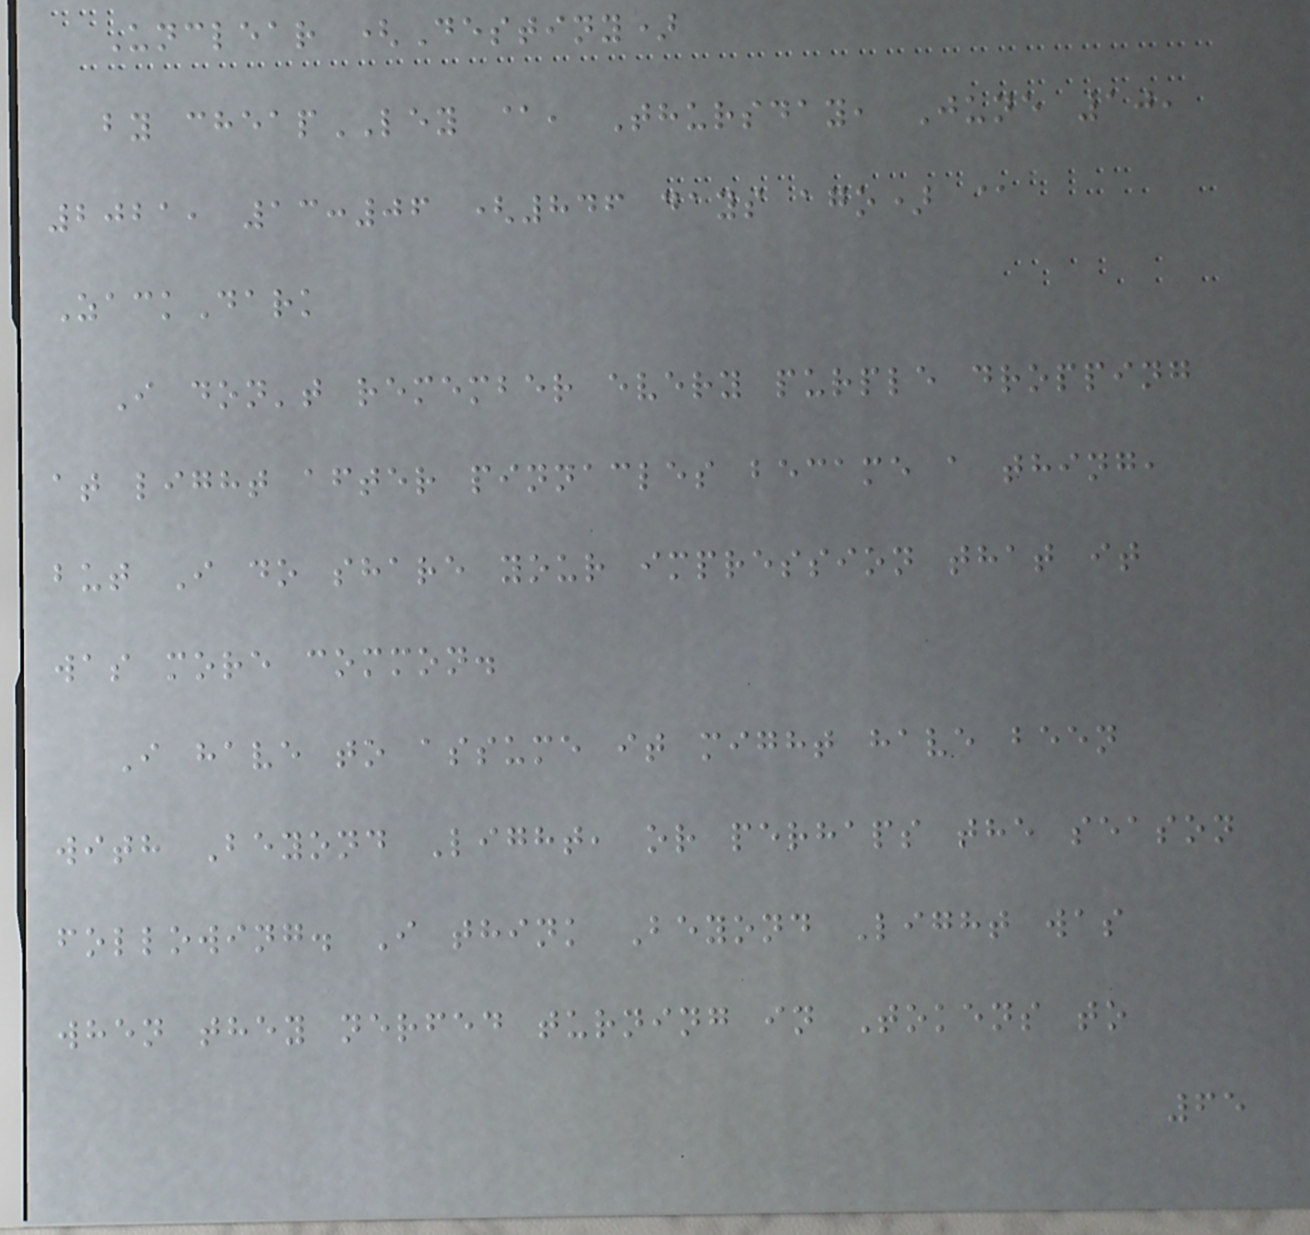Unclear (Destiny)
by cheapLEY @, Thursday, June 10,
2021, 13:06 (846 days ago) @
ZackDark
I don't remember every purple dropping
at light after pinnacles became a thing,
but I do share your impression that it
was more common.
I have to assume it might have been
with Beyond Light, or perhaps the season
following. I think Beyond Light was
when they nerfed turning in Tokens to
65
